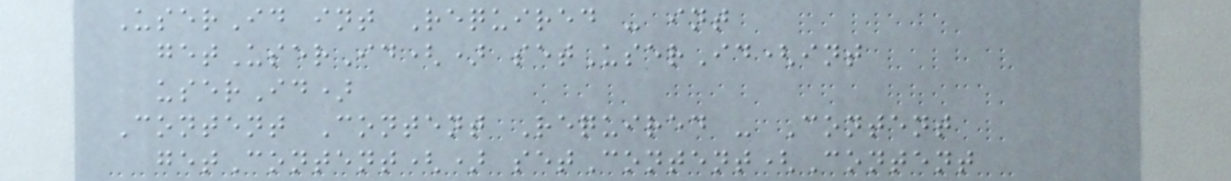UserId int Required - int
getUserId() setUserId(int
userId)
Content Content Required - Content
getContent() setContent(Content
